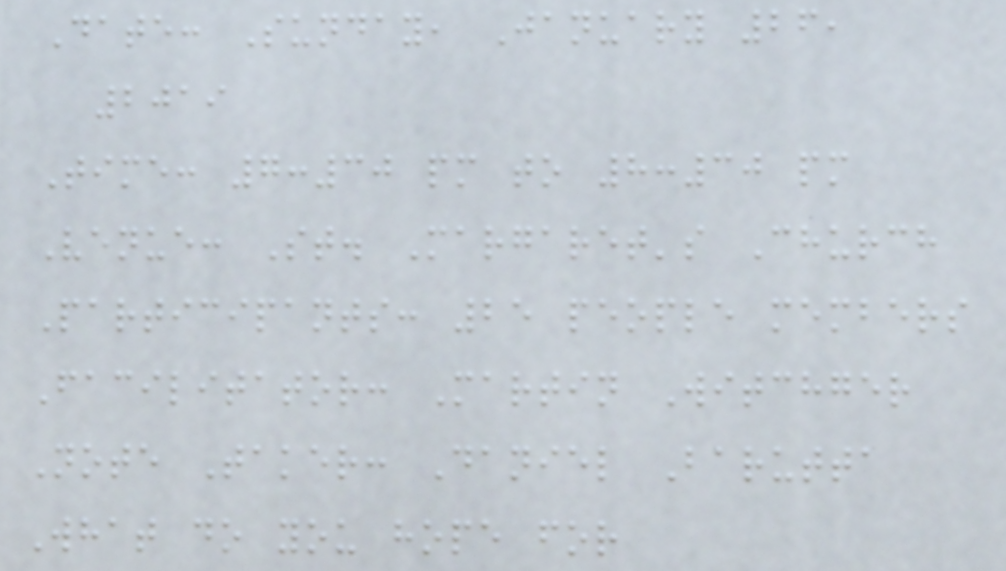Date: Sunday, January 26,
2019
Time: 7:30 pm to 8:30 pm
Venue: St. Margaret's Church
Participants: 25 people members
Facilitator: Martin Witchger
Note Taker: Daniel Barutta
What do you hope for
